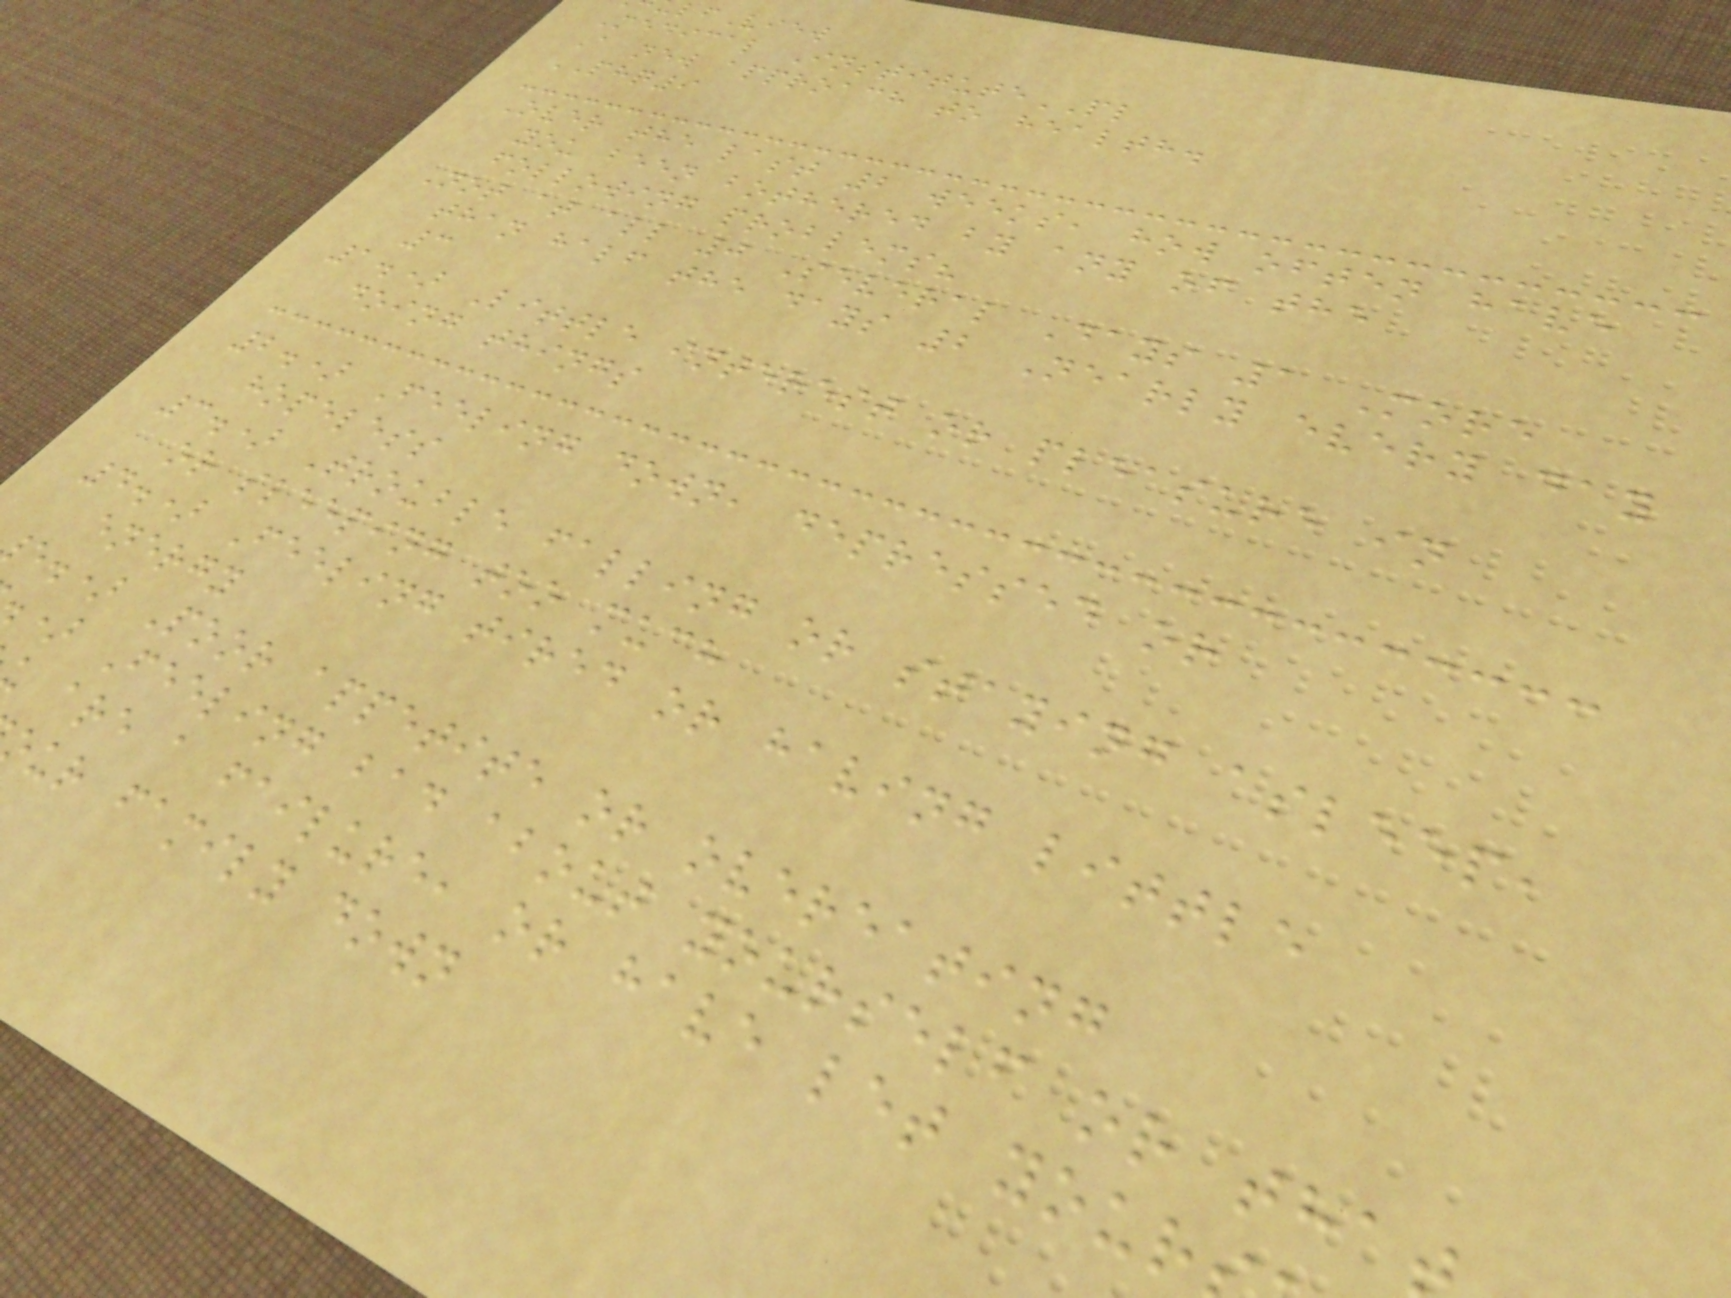lfView
Medical InstitutePL
A new approach to health.
PHQ9
Over the last 2 weeks, how often have
you been bothered by any of the
following problems?
Not at all 0 Several Days 1 More
than half the days 2 Nearly every day
3
1.) Little interest or pleasure in
doing things
2.) Feeling down, depressed or
hopeless
3.) Trouble falling or staying asleep,
or sleeping too much
4.) Feeling tired or having little
energy
e.) Poor appetite or overeating
) Feeling bad about yourself or tha
are a failure, or have let your
ur family down
